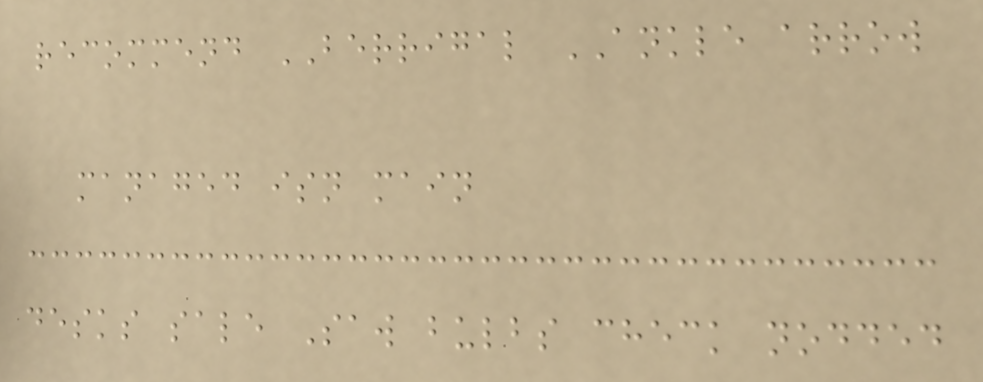recommend BERRIGAL ANKLE arrow
managed isn main
desks sale Saw bulbs check nodded
